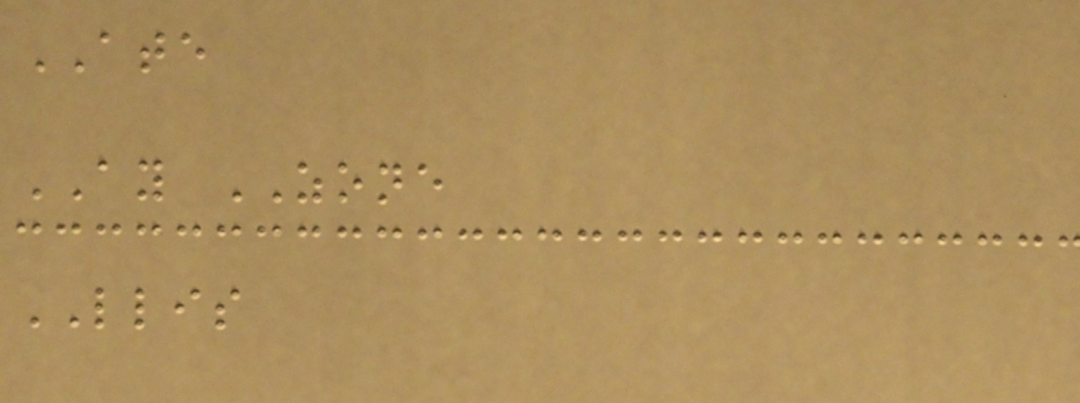ATE
AY ZONE
LLIS
